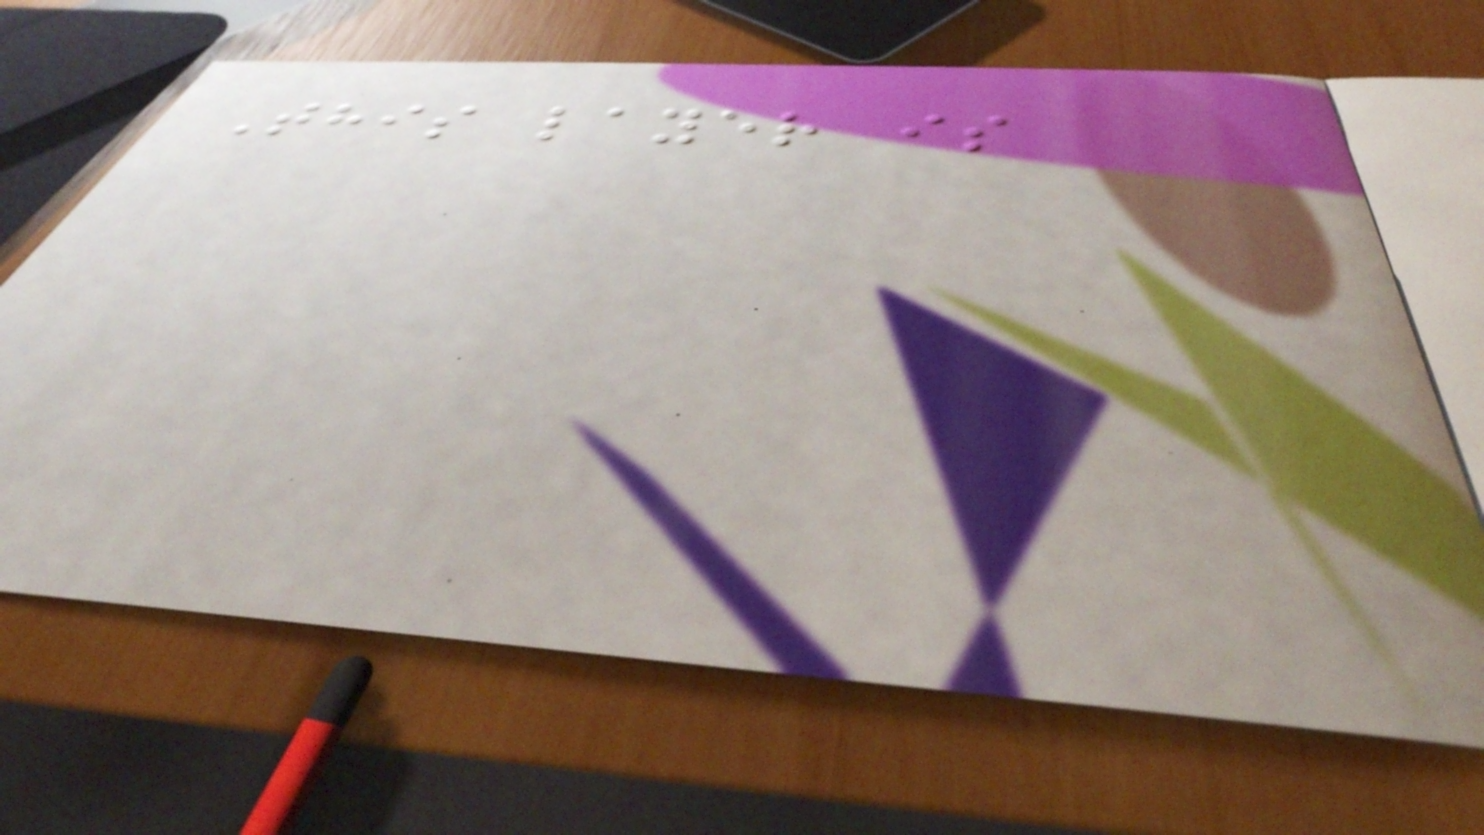This layer is
